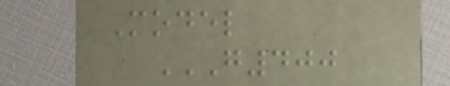Model
G400
